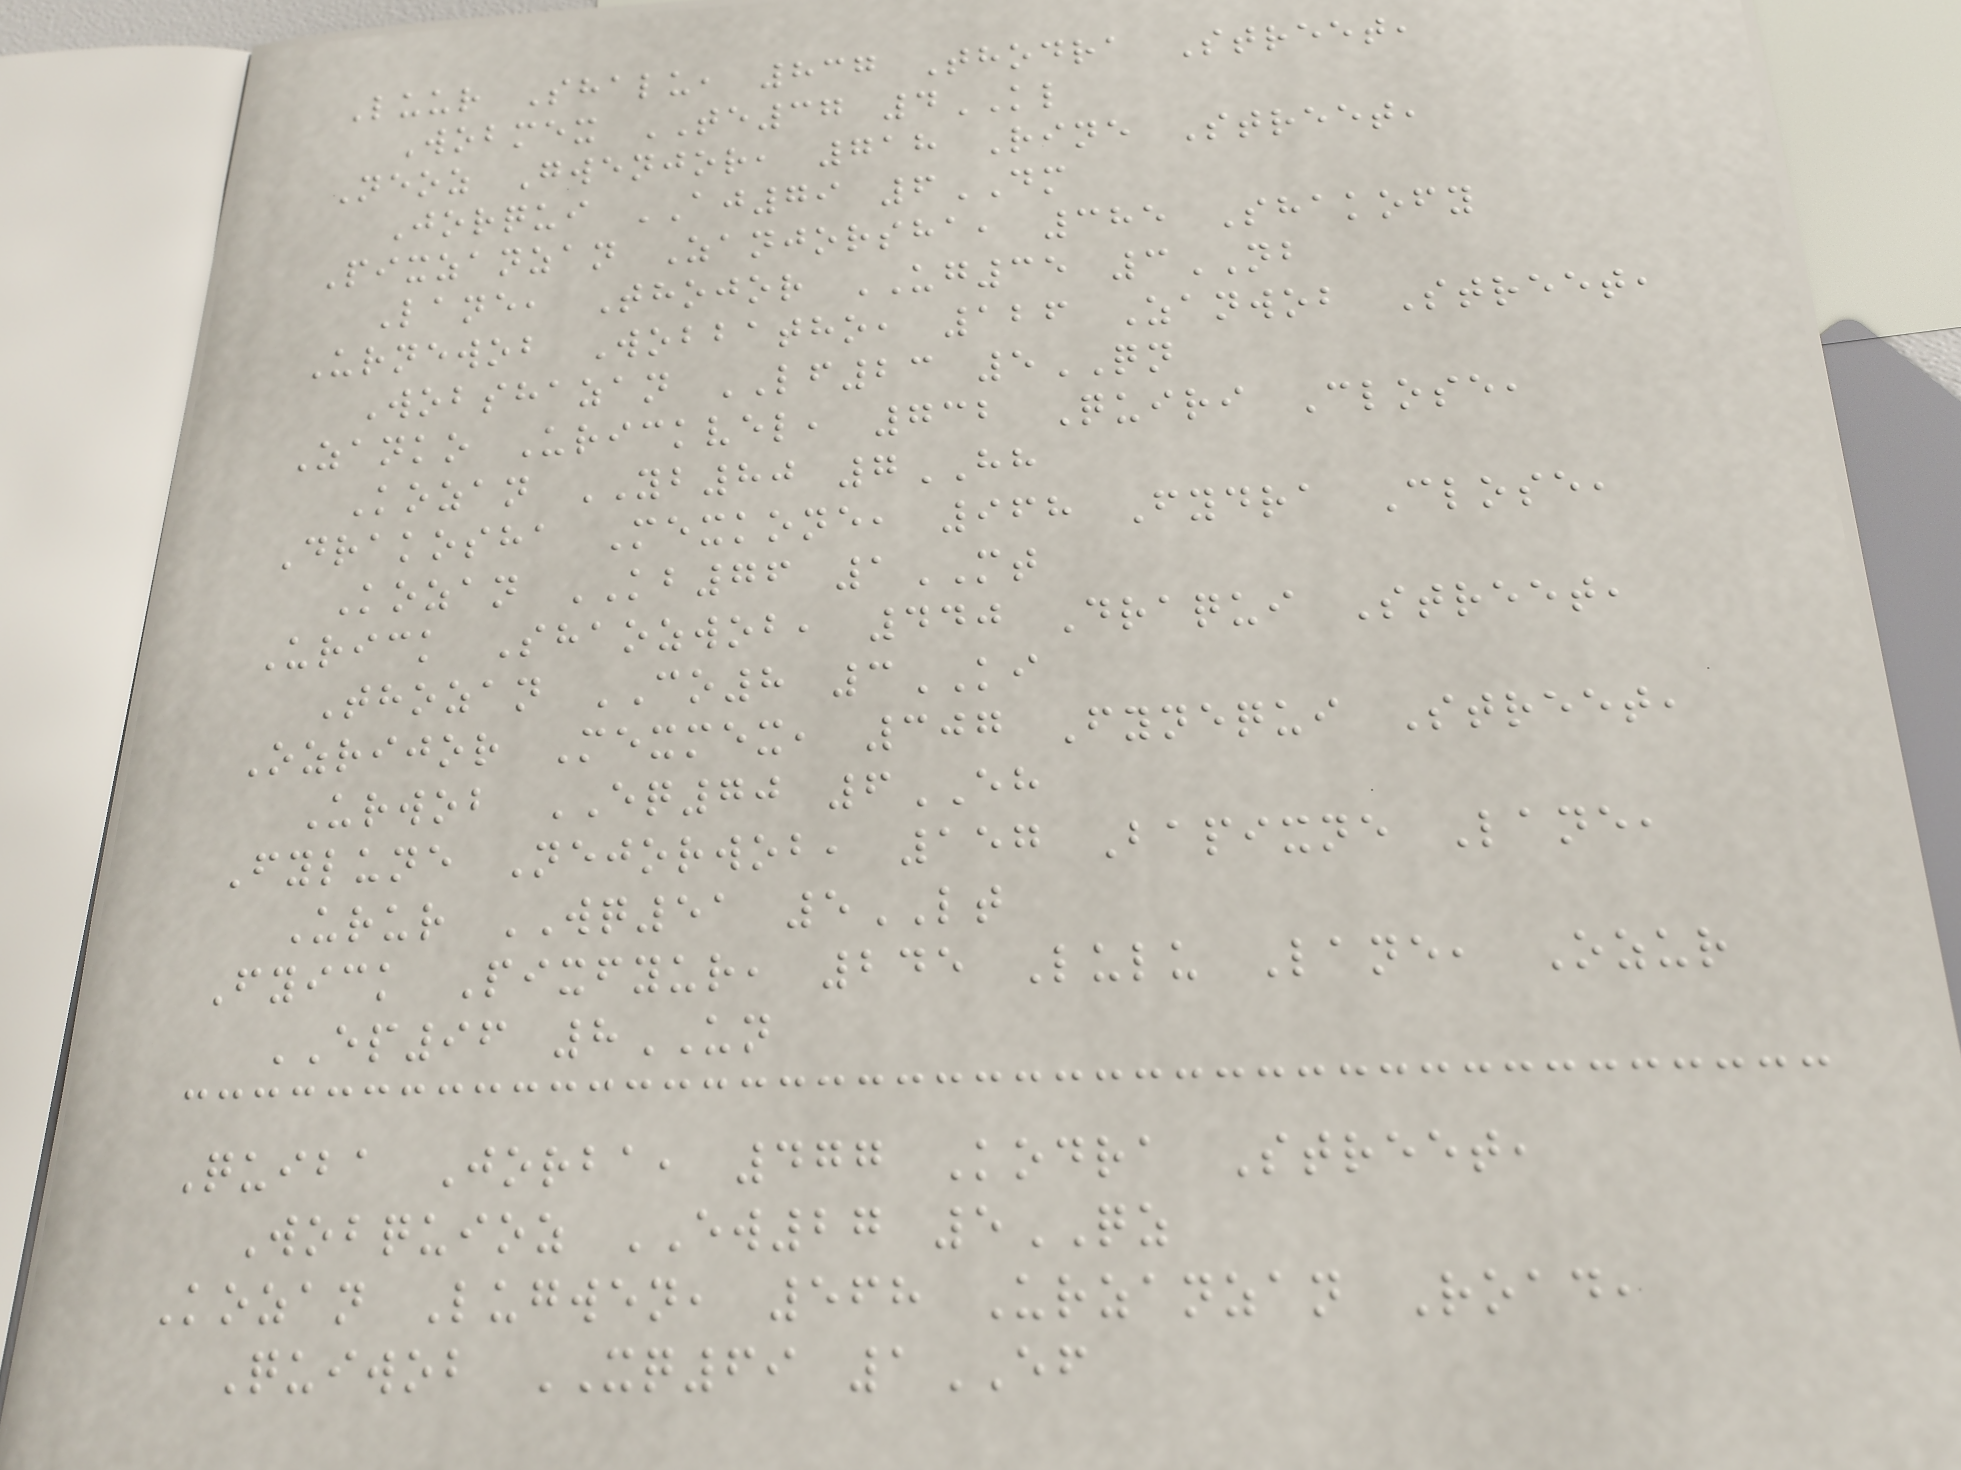Luur Shalu, 837 Thodra Street,
Wobmex TE37 4KL
Neoz Gwenjor, 718 Rine Street,
Jorqui AJ79 6DM
Pixzanzan Zanjorsha, 385 Shakofy
Lane, Thojor UG35 3NB
Urnewob Wobbatho, 126 Zanwob Street,
Wobshazan LF23 5QN
Zanko Urickvel, 732 Quiri Close,
Kozan YB80 7HH
Drakosha Mexkone, 968 Fydra Close,
Kozan KB76 1MT
Urick Shaozwob, 440 Draqui Street,
Thozan CO8 3KI
Ozrijor Mexmex, 307 Fynequi Street,
Urwob EQ70 6EH
Fylune Nejorwob, 157 Bapixne Lane,
Urur WQ51 5LT
Fyick Pixfyur, 245 Lulu Lane, Ozur
EP96 8UN
Quiba Jorba, 477 Kodra Street,
Wobquioz EW27 5QZ
Kozan Lugwen, 568 Urzanzan Road,
Quiwob XQ69 1EF
